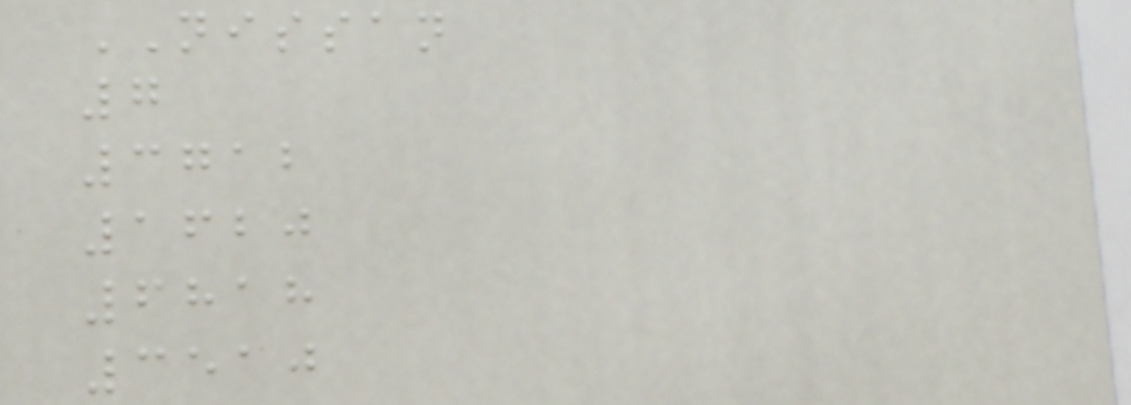NISSAN
7
3712
1620
6818
3510
